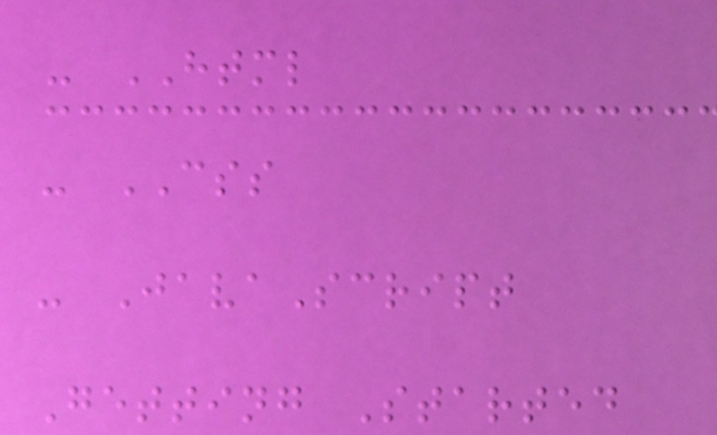- HTML
- CSS
- JavaScript
Getting Started
